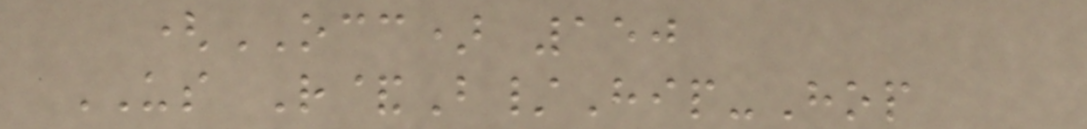(OCC) 150
US R&B/Hip-Hop
